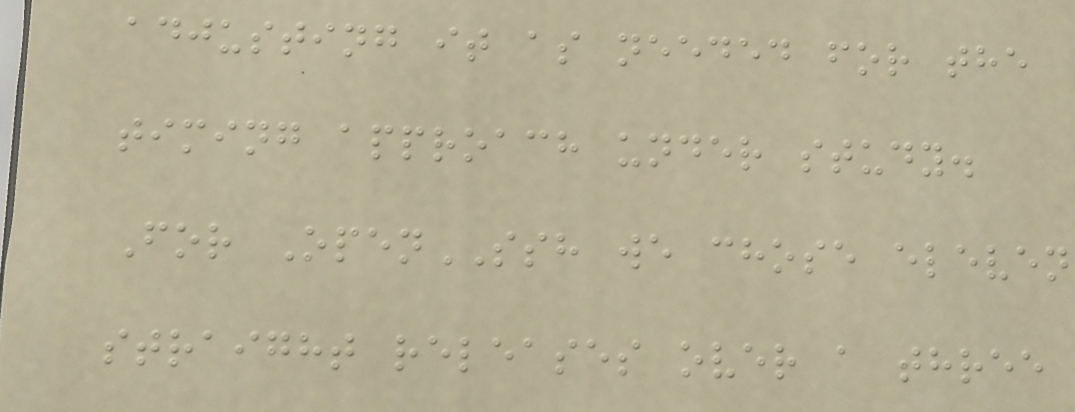adjusting it as needed for the
timing approach under study.
For OpenSSH we chose eleven
straight releases over a three
